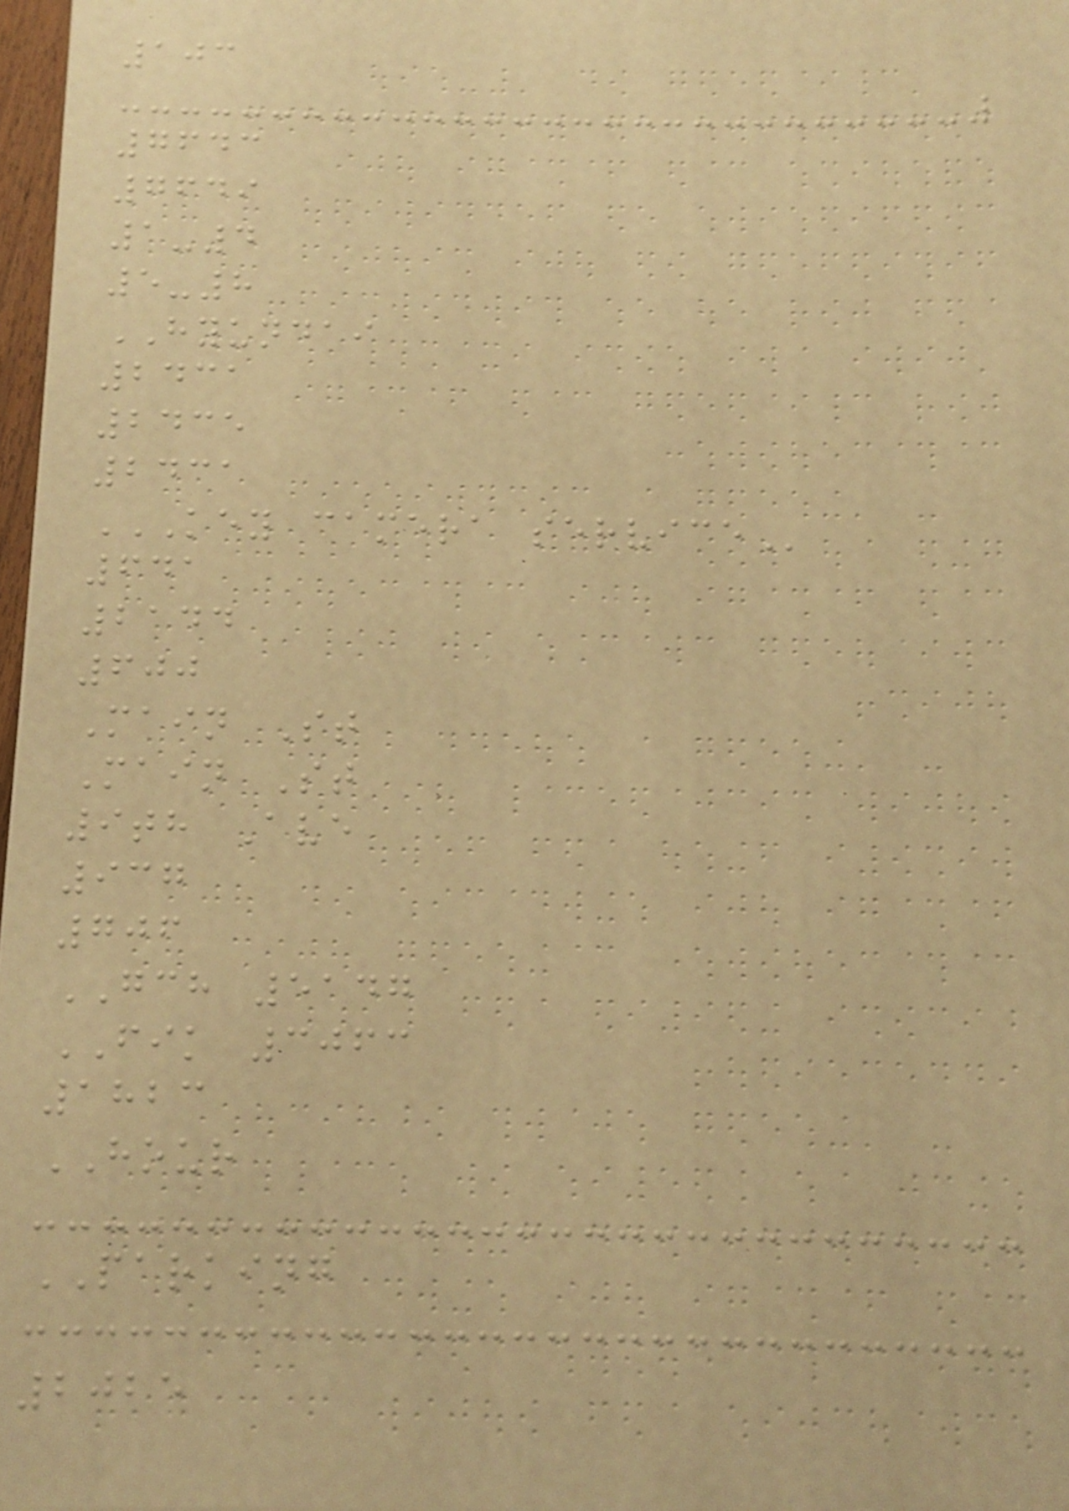103
7643
7649
1-4
5-8
HYUNDAI
2431
2435
2431
KEY CAMERA SERVICE
641
2144
600
Main St
Main St
9th Ave
937
706
GCH 5147
FIK 3063
1823
HOUR
PARKING
2025
